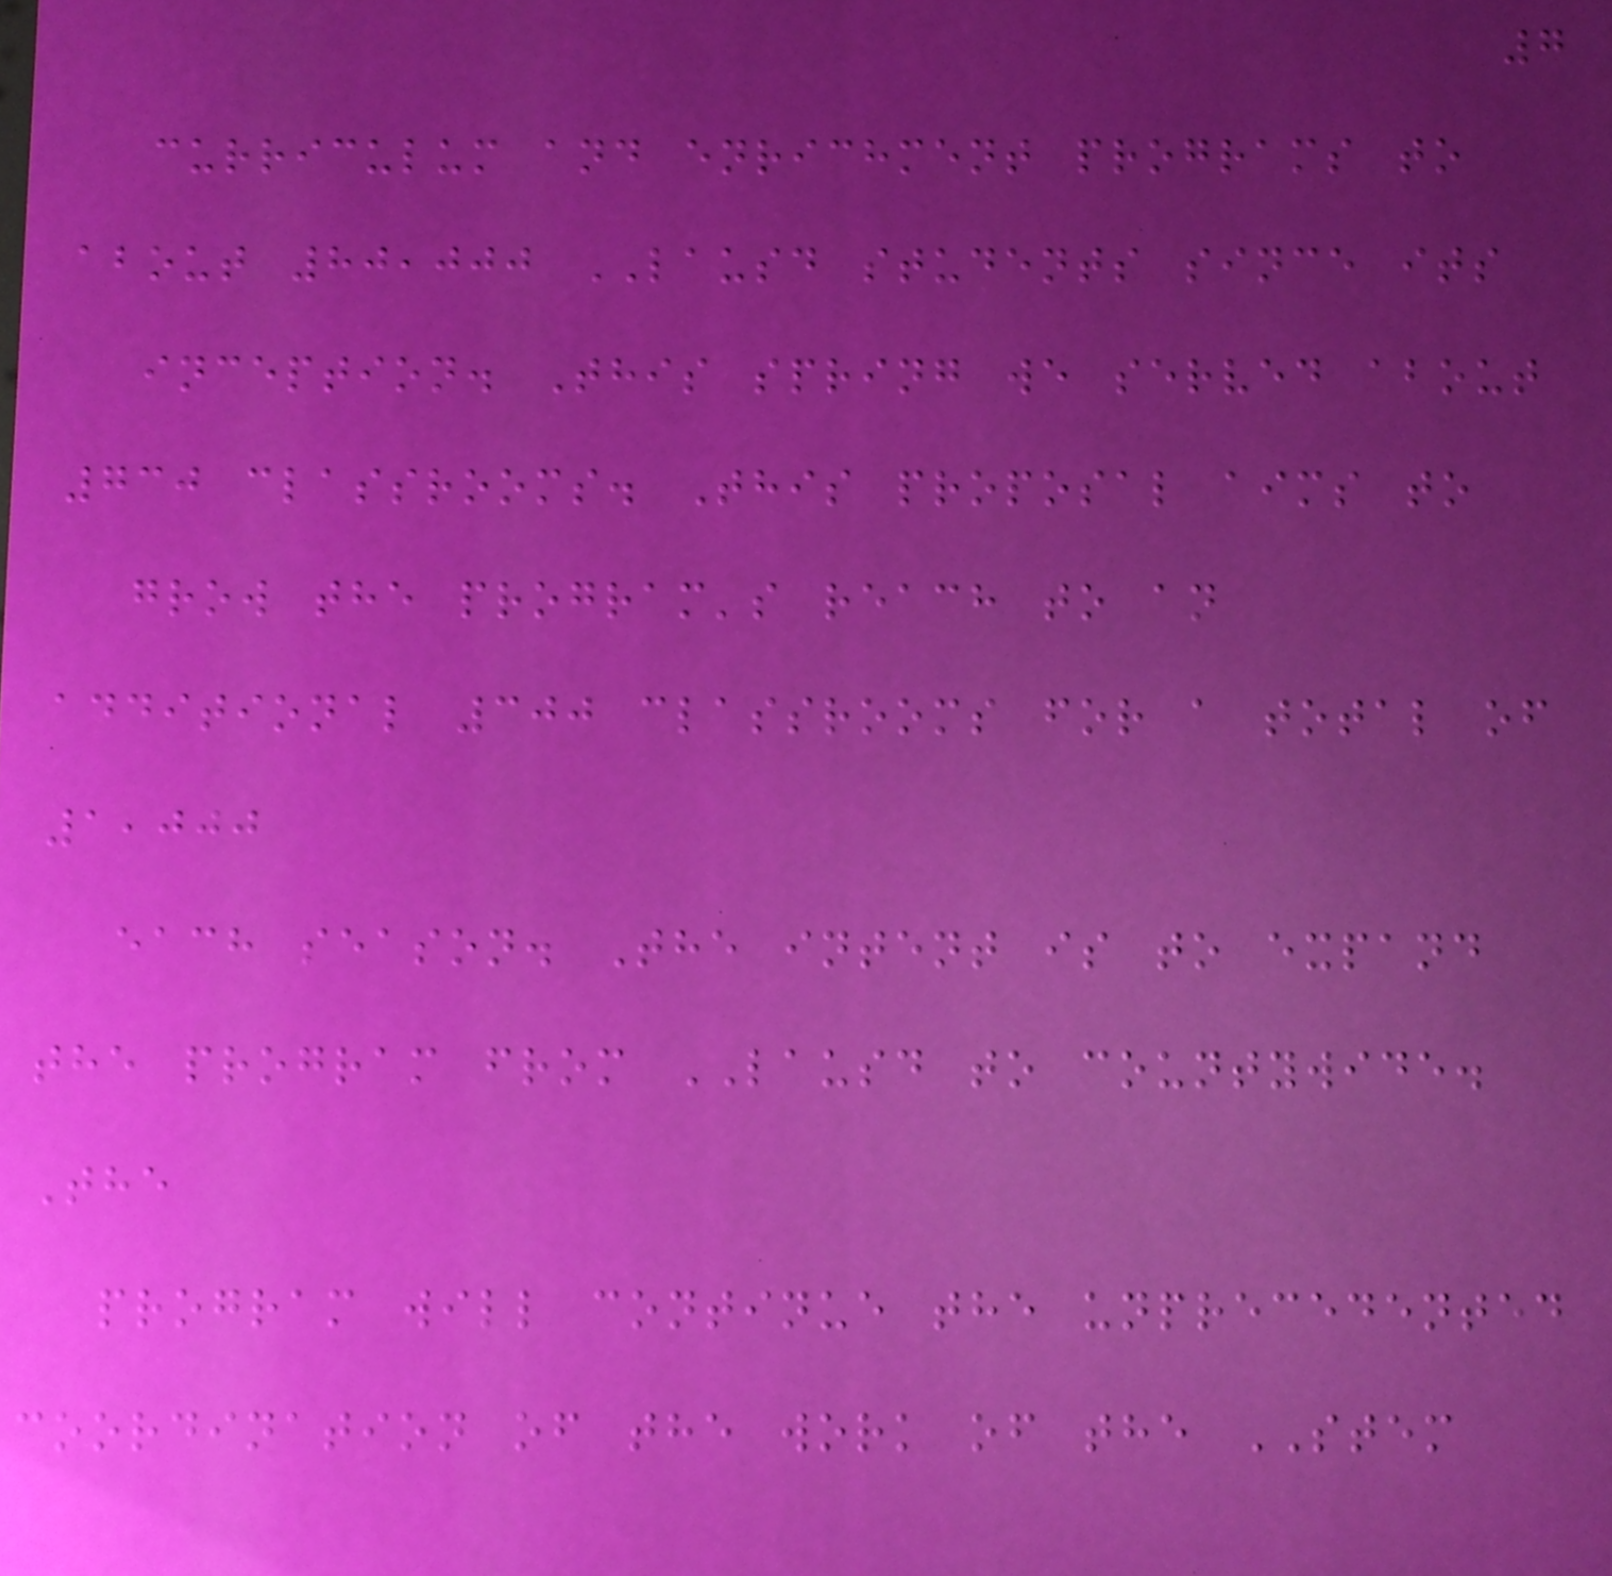7
curriculum and enrichment programs to
about 80,000 LAUSD students since its
inception. This spring we served about
730 classrooms. This proposal aims to
grow the program's reach to an
additional 300 classrooms for a total of
1,000
each season. The intent is to expand
the program from LAUSD to countywide.
The
program will continue the unprecedented
coordination of the work of the STEM
